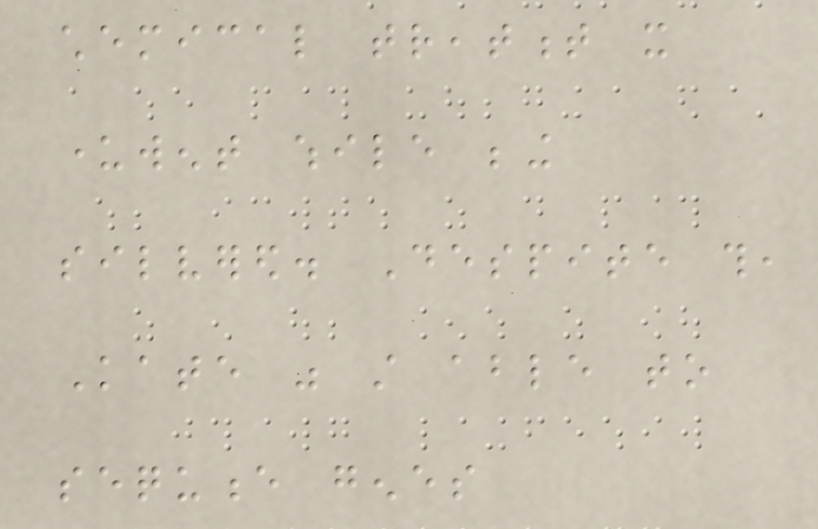chemical treatment it
underwent while being
silvered. Despite this,
Kate was still able to
sequence genes
